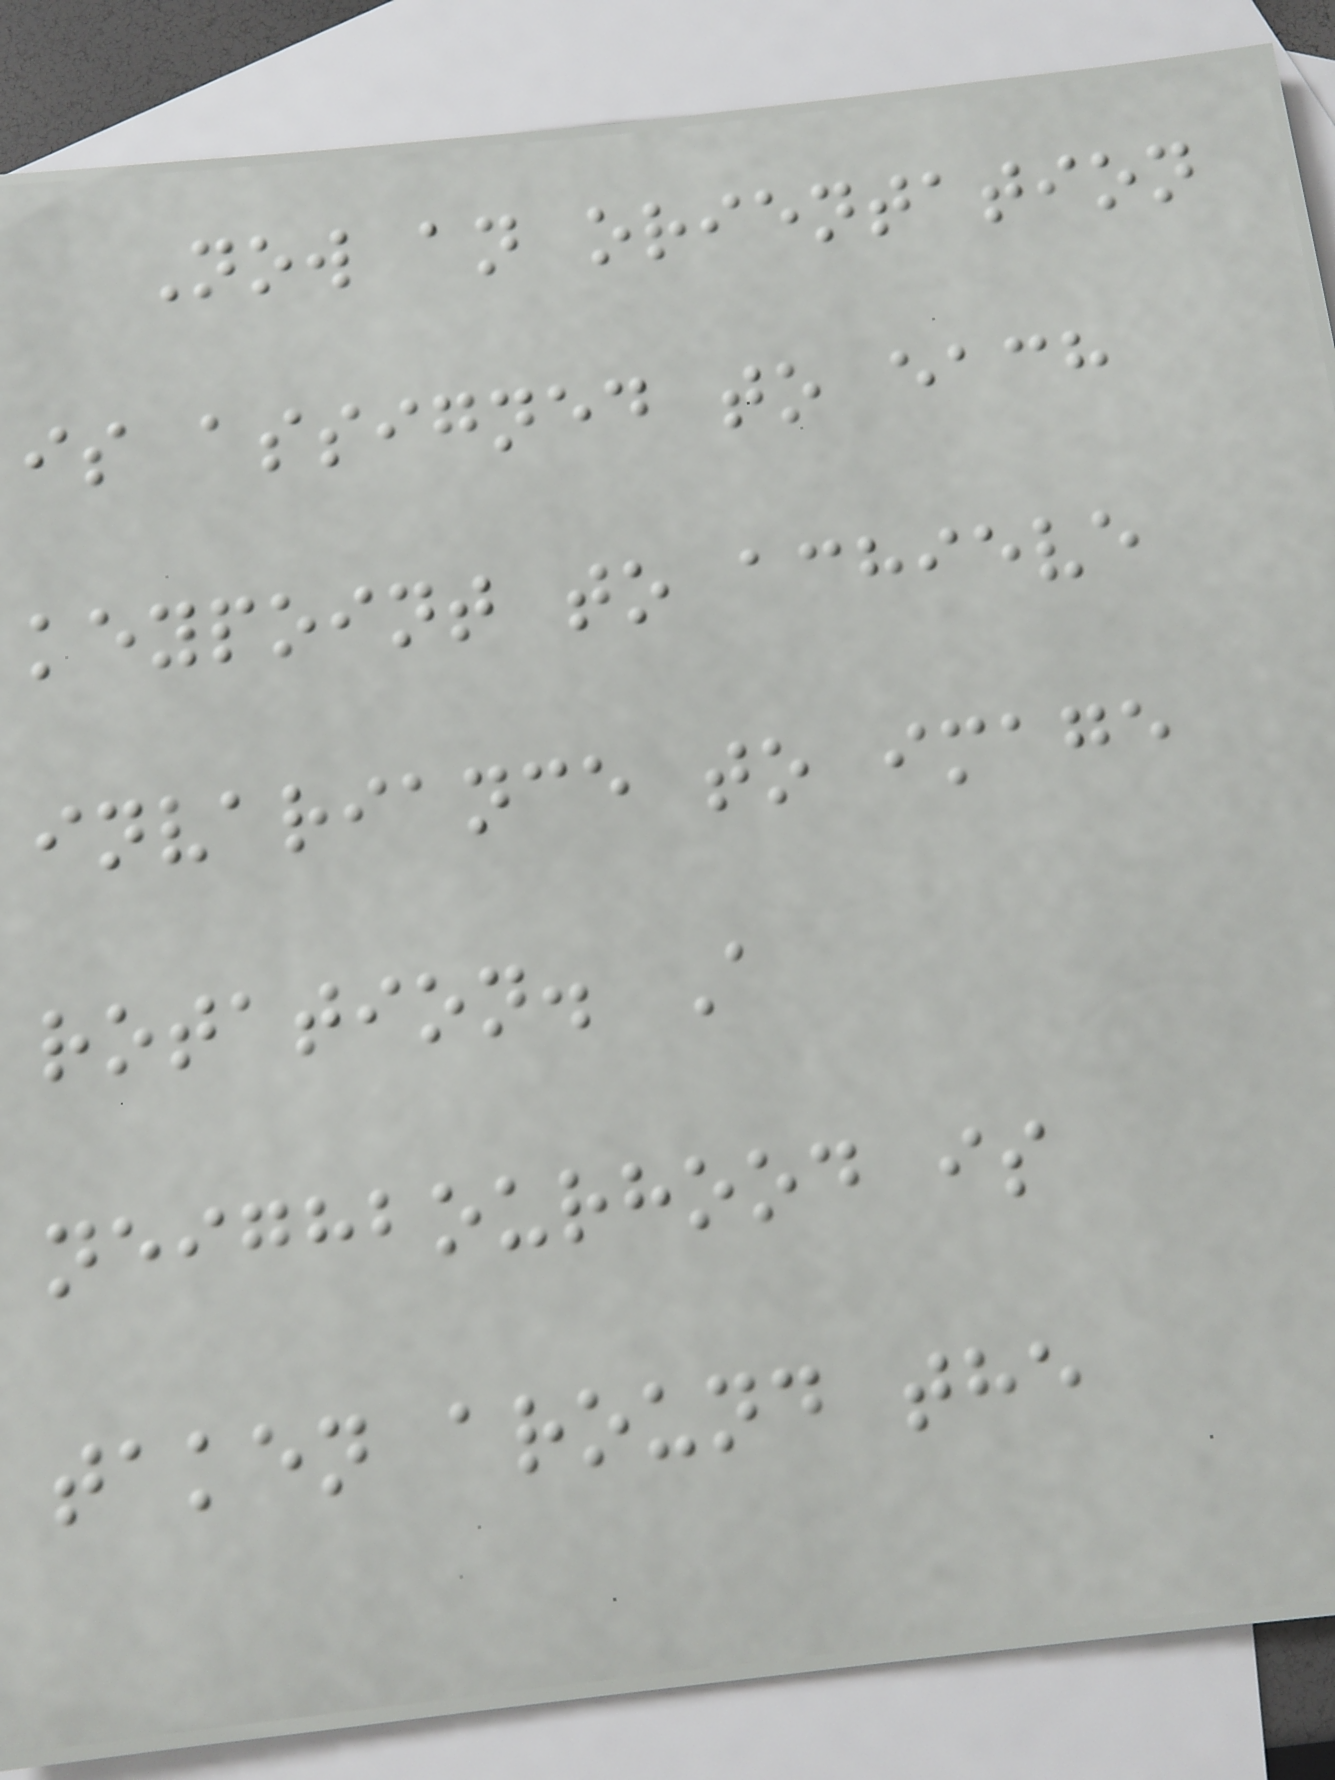Now an orientation
is assigned to each
keypoint to achieve
invariance to image
rotation. A
neighbourhood is
taken around the
